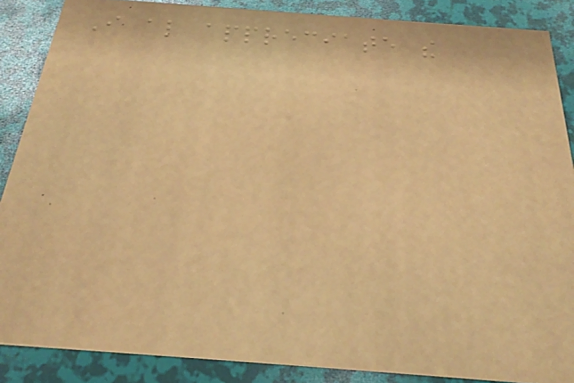I also appreciate the
